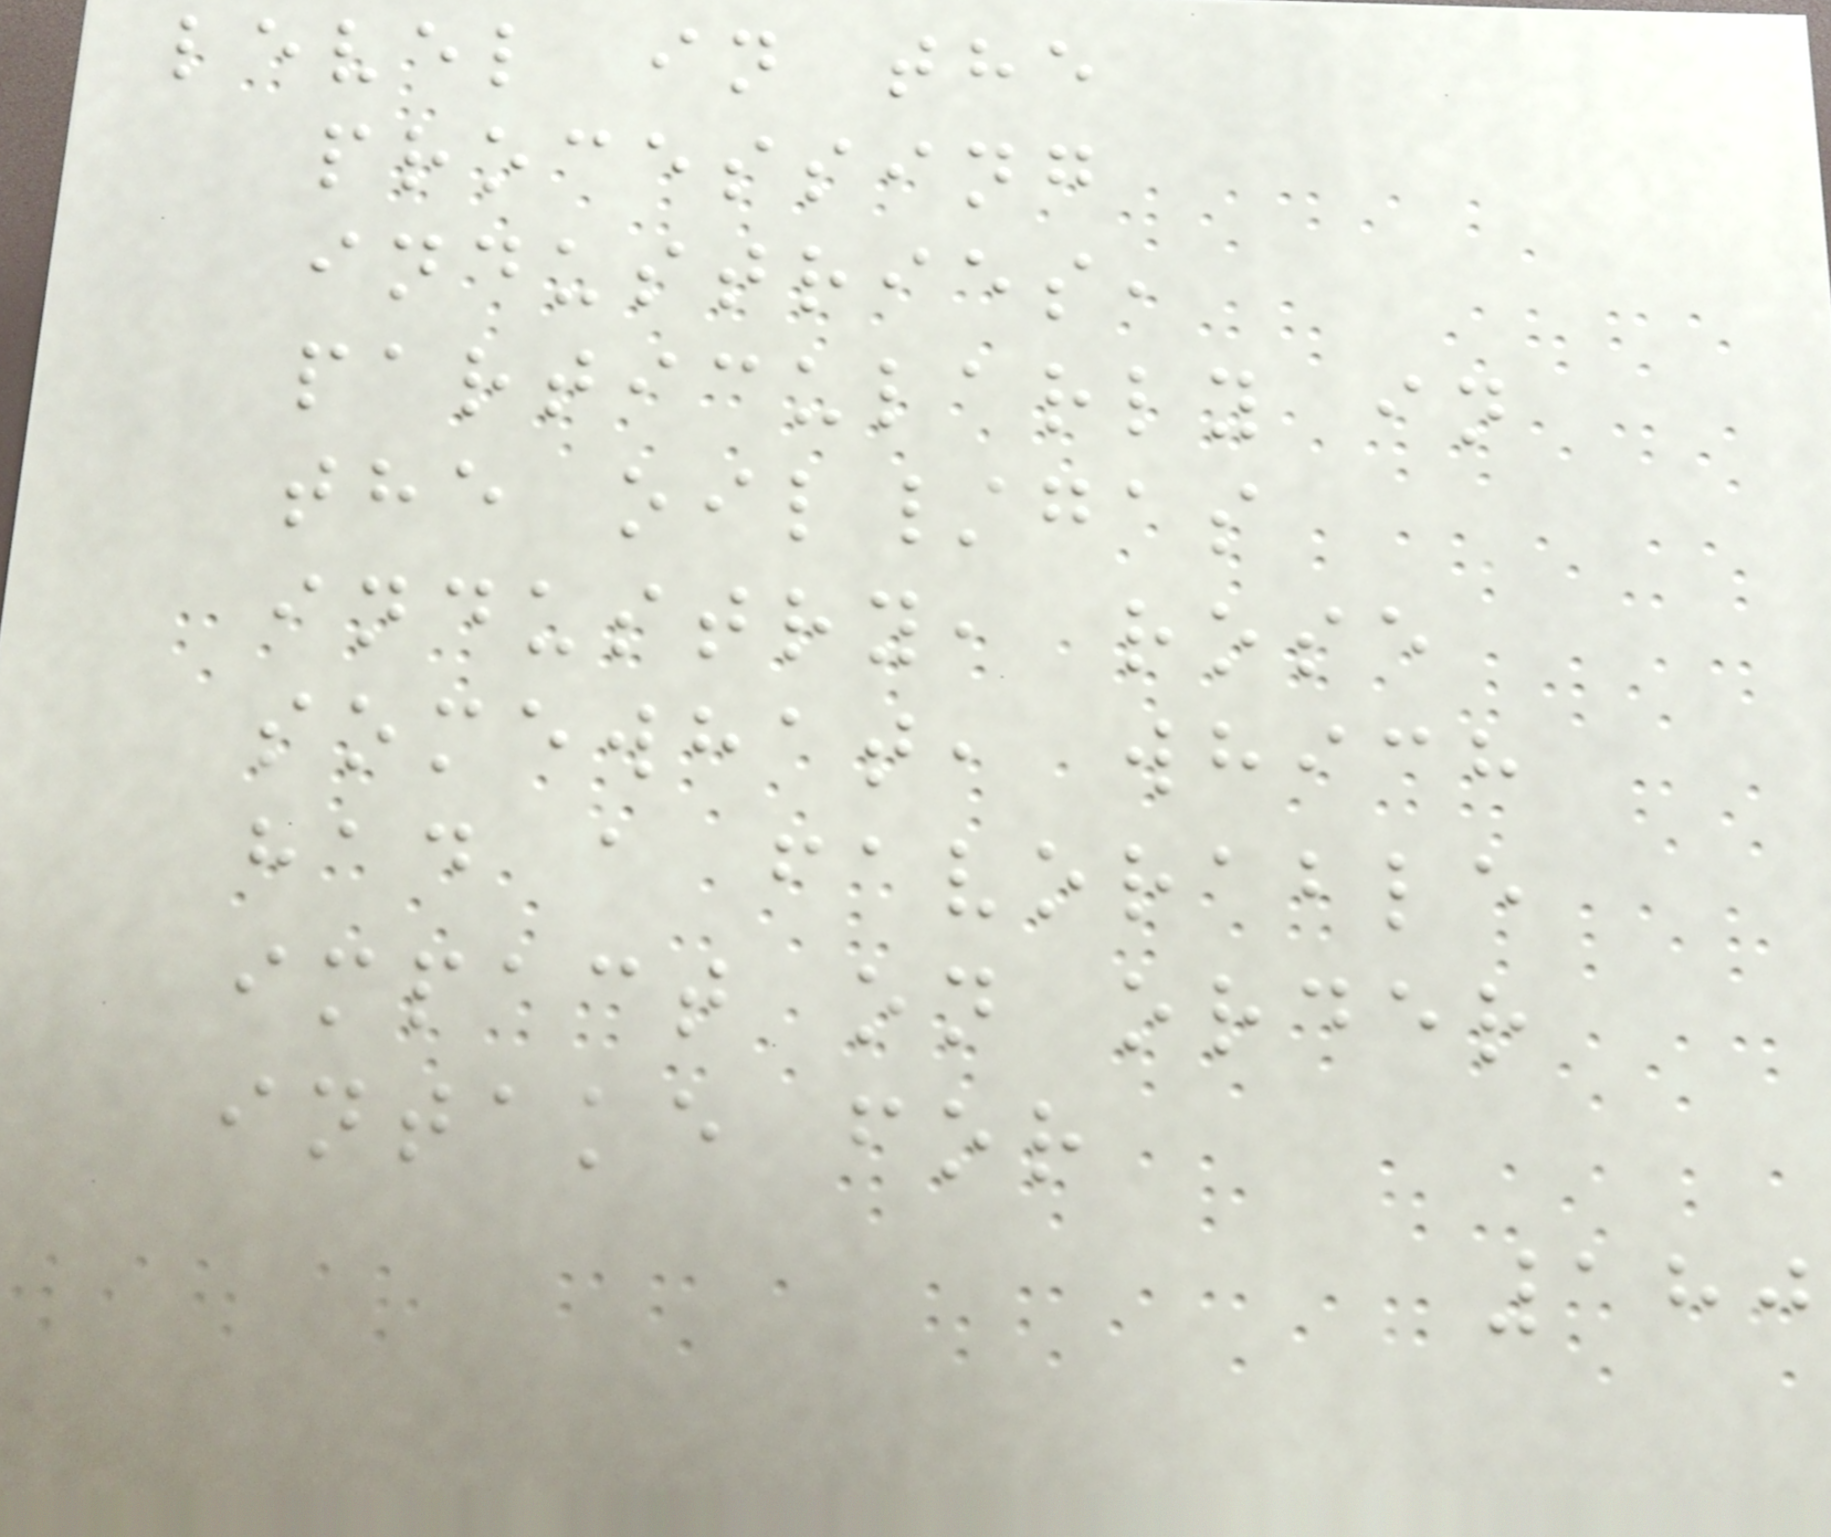level in the
processing
industries,
particularly in
the oil/gas
industry, rose
somewhat, which
had a favorable
impact on order
intake for
180
